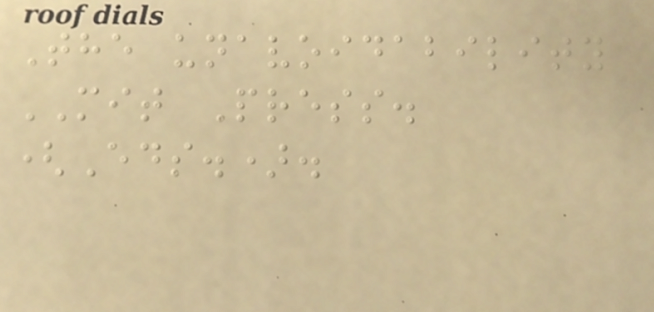The unavoidability
MIT Press.
(Eds.).
